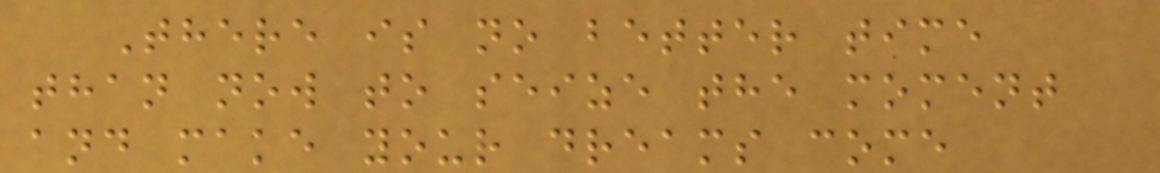There is no better time
than now to seize the moment
and make your dreams come
